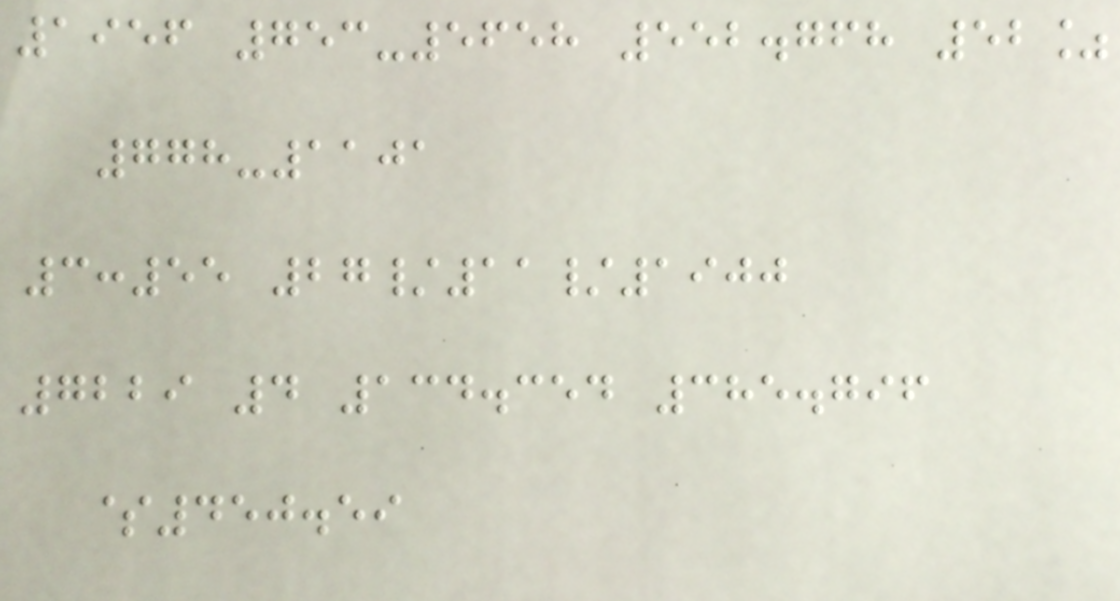1956 753-5658 552.768 52%
778-1101
3:55 27/11/1900
7229 4 134.354 385.796
$450.59
